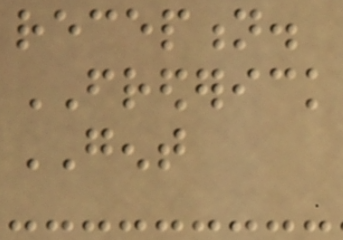reception.
FREDERICK
GENT
